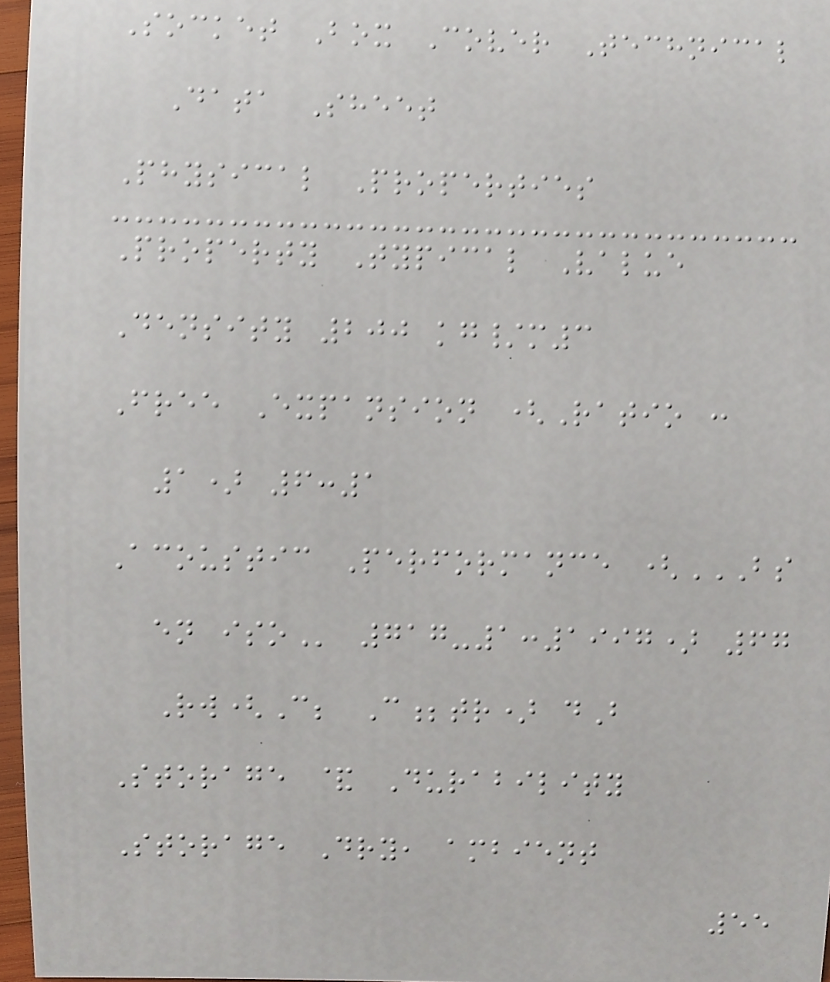Socket Box Cover Technical
Data Sheet
Physical Properties
Property Typical Value
Density 200 kg/m3
Free Expansion (Ratio :
1) 6:1
Acoustic Performance (BS
EN ISO 717-1:1997) 67
Rw(C; C;tr) dB
Storage & Durability
Storage Dry, ambient
55
